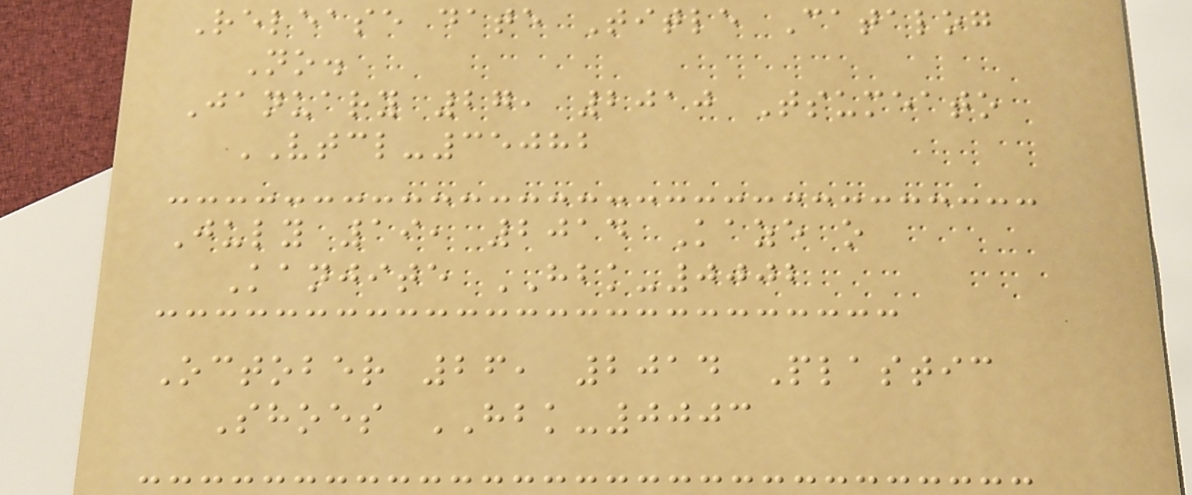Release date Title Catalog
No.
January 27, 2010 Tsumeato
VTCL-35082
July 19, 2014 Kaze o
Kanjite HBK-0002
October 26, 2014 Plastic
Shoes HBK-0003
